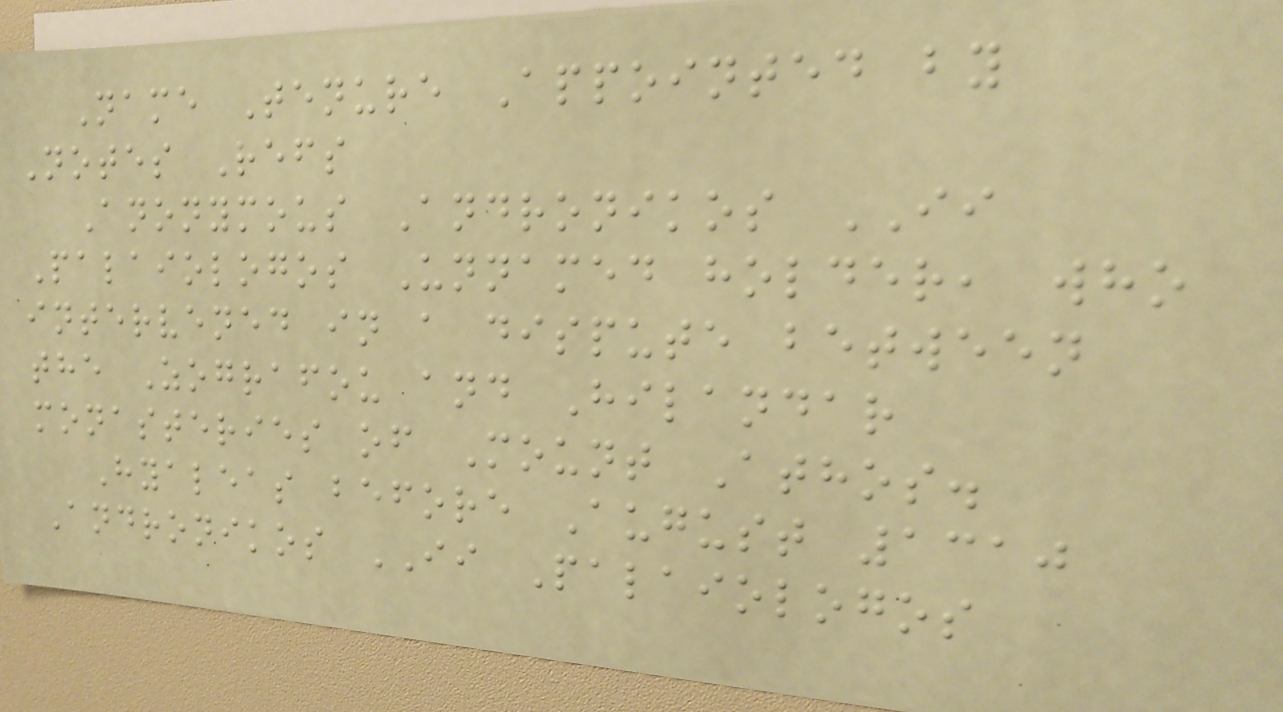Name Tenure Appointed by
Notes Refs
Anonymous Andronikos II
Palaiologos Unnamed holder, who
intervened in a dispute between
the Zografou and Hilandar
monasteries of Mount Athos.
Hyaleas before August 1310
Andronikos II Palaiologos
